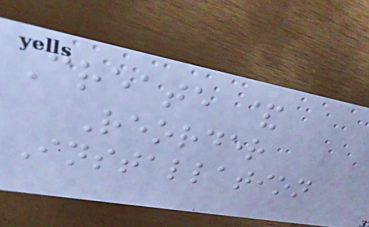Create &
Reorder
Installation
